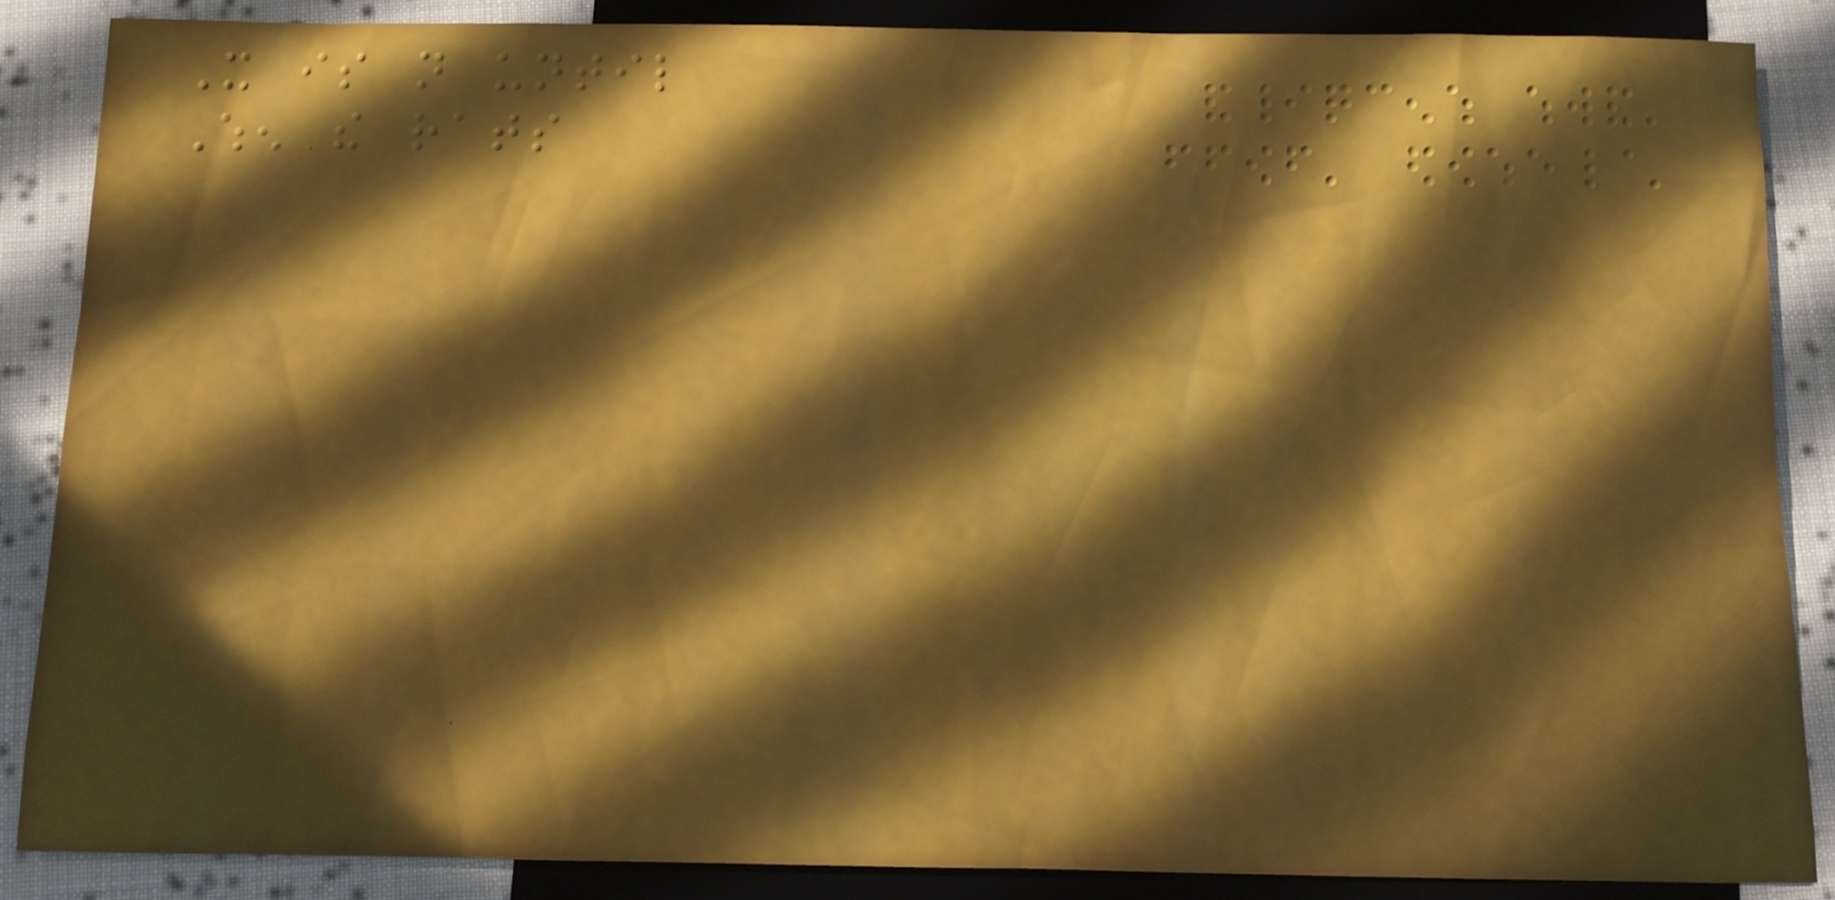It is not until
When the rats
